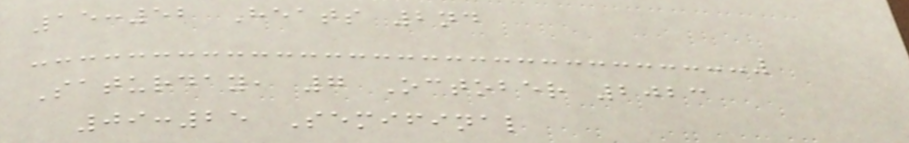15:52 Heats 2nd
Saturday, 7 October 2023
09:25 Semifinal
